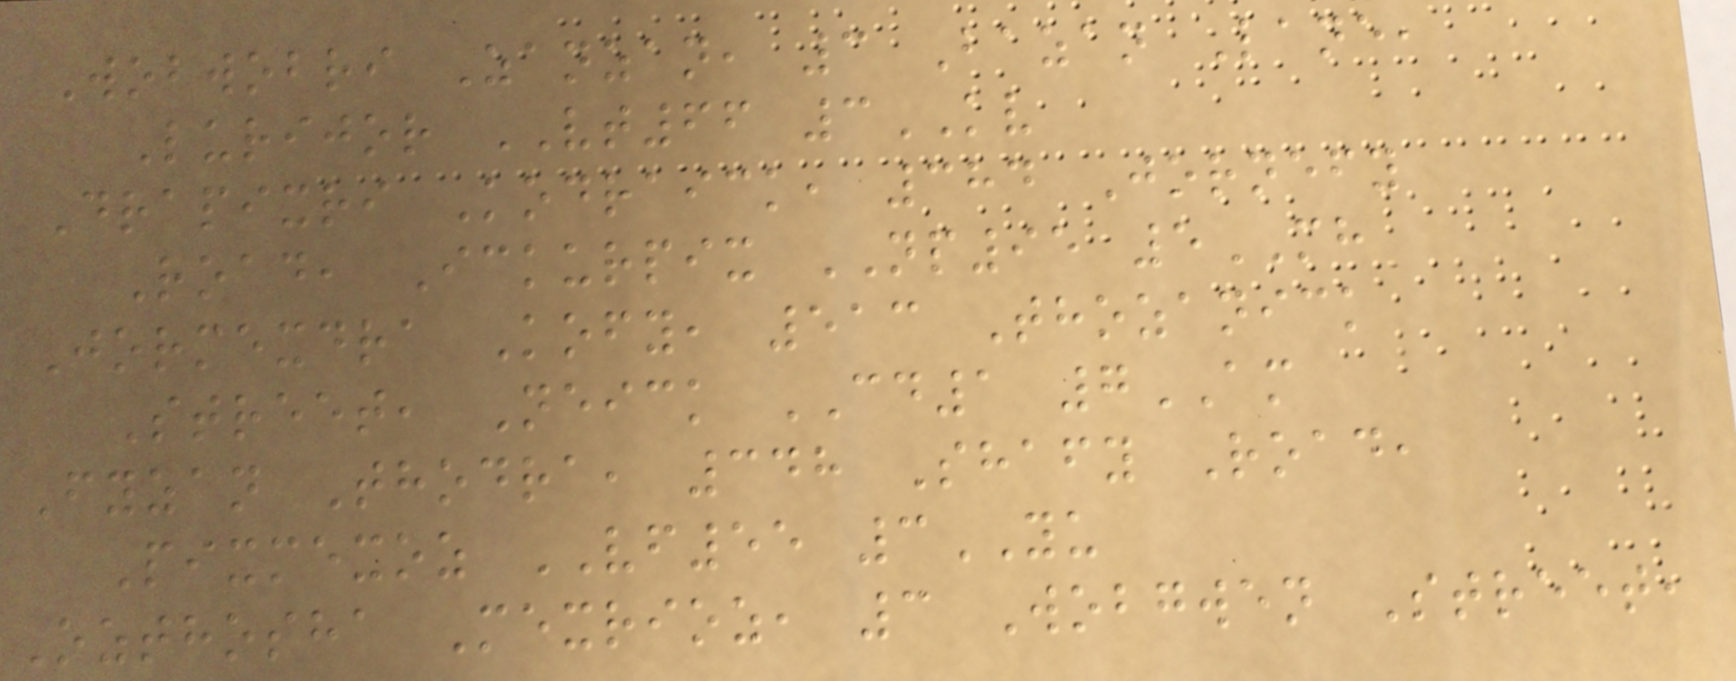Wobwobri Zanzan, 3 Bazan Lane,
Lurijor VT66 3KV
Drapixri Kodraick, 384 Jornefy
Road, Ickurpix NP95 5MH
Jormexdra Kofy, 513 Thozanick
Street, Neick CD1 7AM
Fyzan Thodra, 348 Shafy Road,
Pixmexoz VF55 3YU
Ozthosha Mexrioz, 3 Wobgwen Street,
